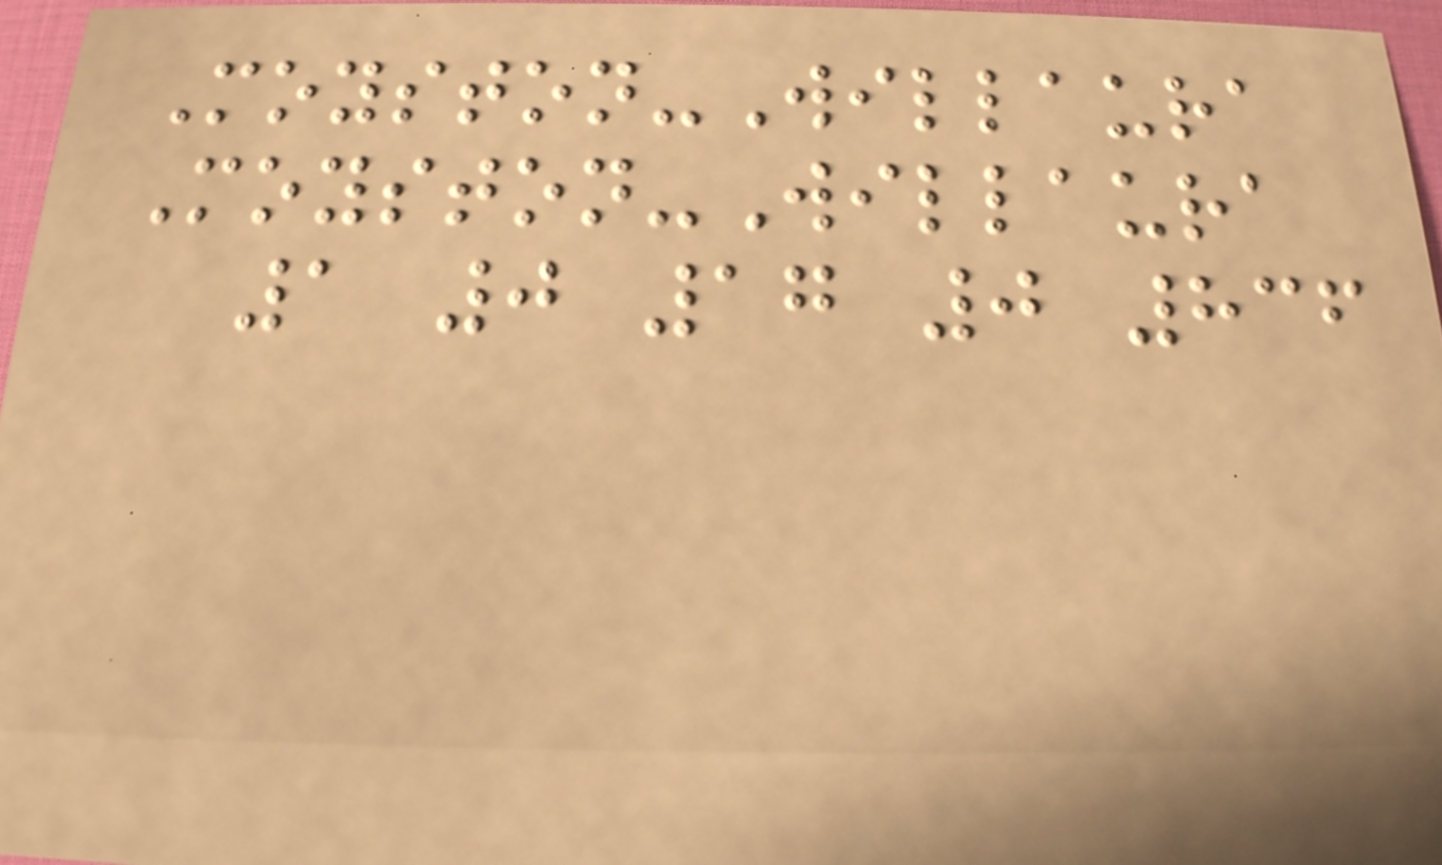Moyston-Willaura
Moyston-Willaura
1 0 17 0 836
